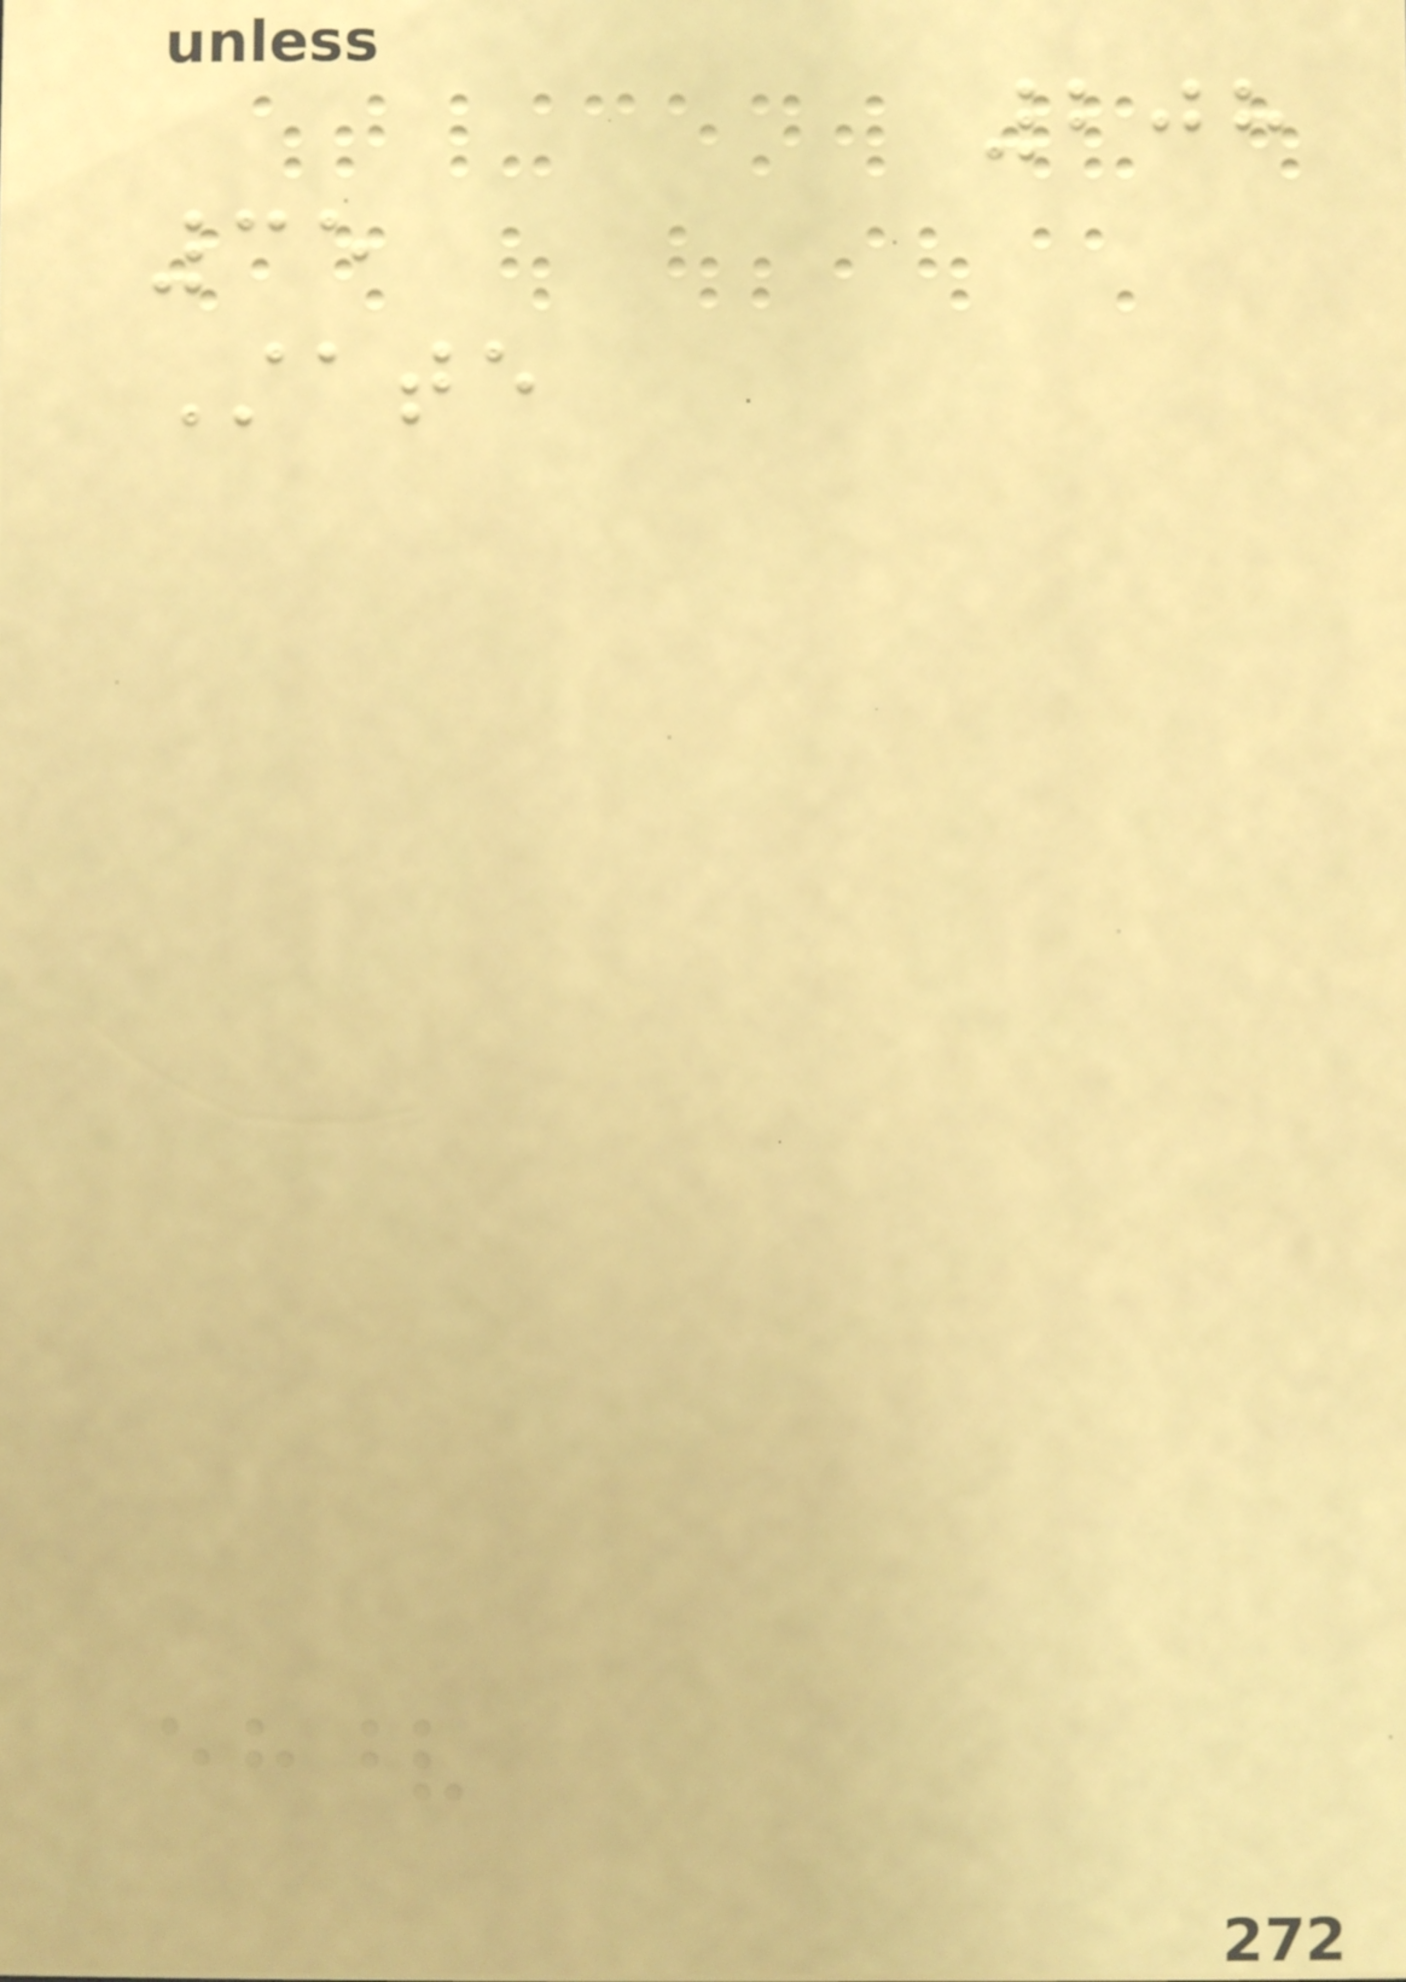208
35
State
